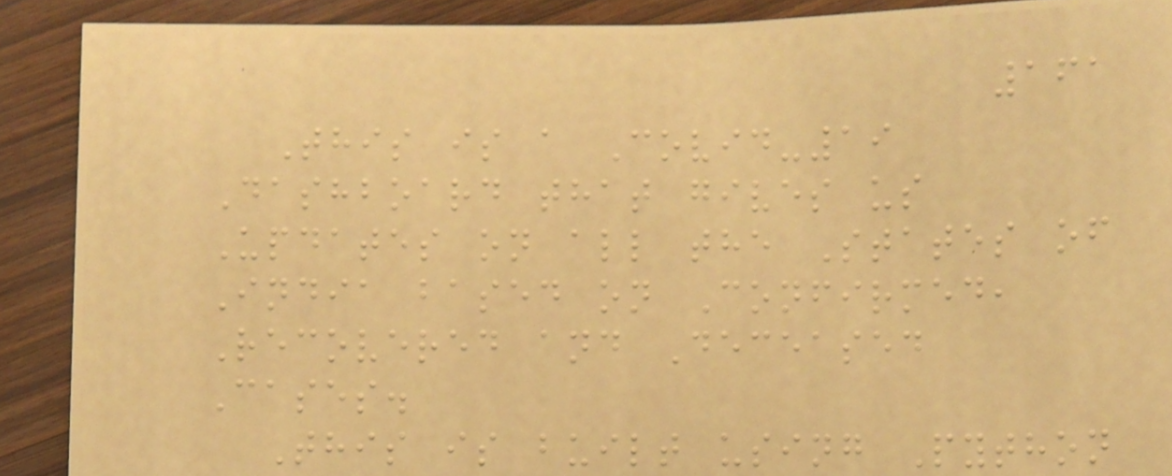161
This is a Covid-19
Dashboard that gives us
Updates on all the States of
India based on Confirmed,
Recovered and Deceased
Cases.
This is built using Python
